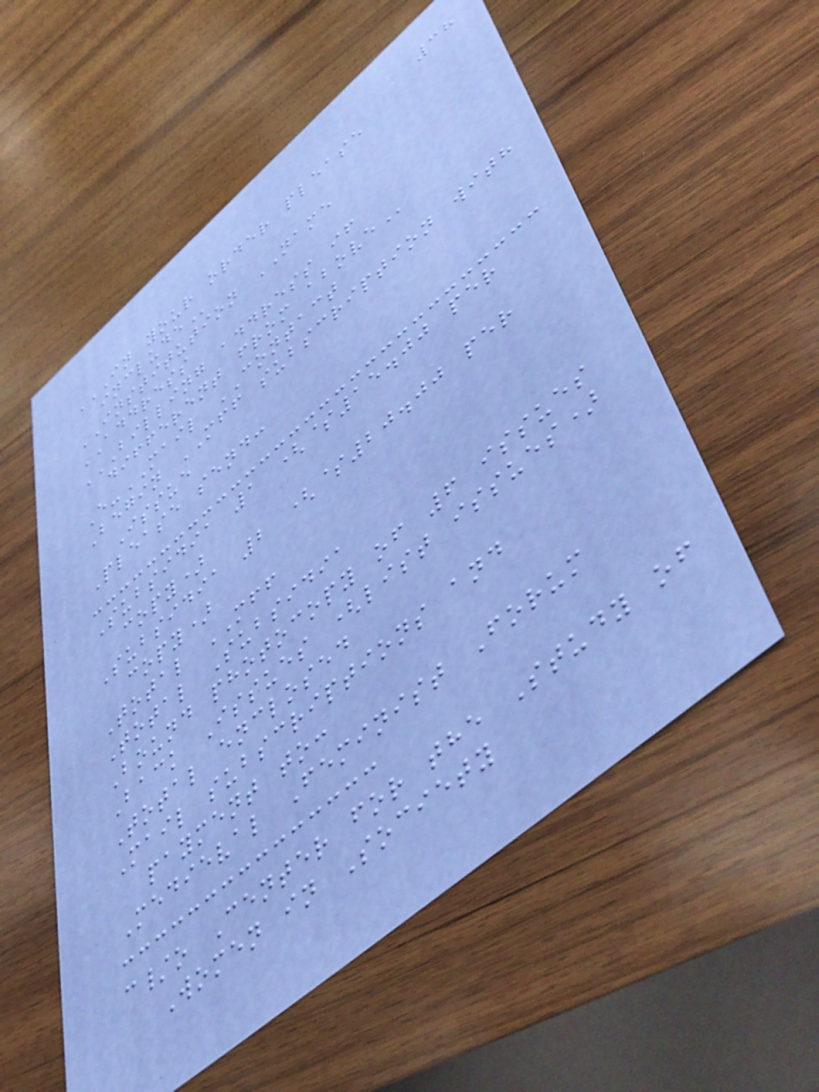38
IN YOUR ORDER PLEASE
INCLUDE
INSTITUTION NAME
ADDRESS
BILLING ADDRESS IF
DIFFERENT FROM ABOVE
E-MAIL CONTACT
Begin MFF subscription with
Issue
Please send:
Subsidia 1 ($15.00 per
copy)
Subsidia 2 ($20.00 per
copy)
Total MFF
Total Subsidia
Bound photocopy of 6 issues
Back Issues (list issues)
Total enclosed
Mail subscriptions and
payment to:
Medieval Feminist Forum
c/o Center for the Study of
Women in Society
